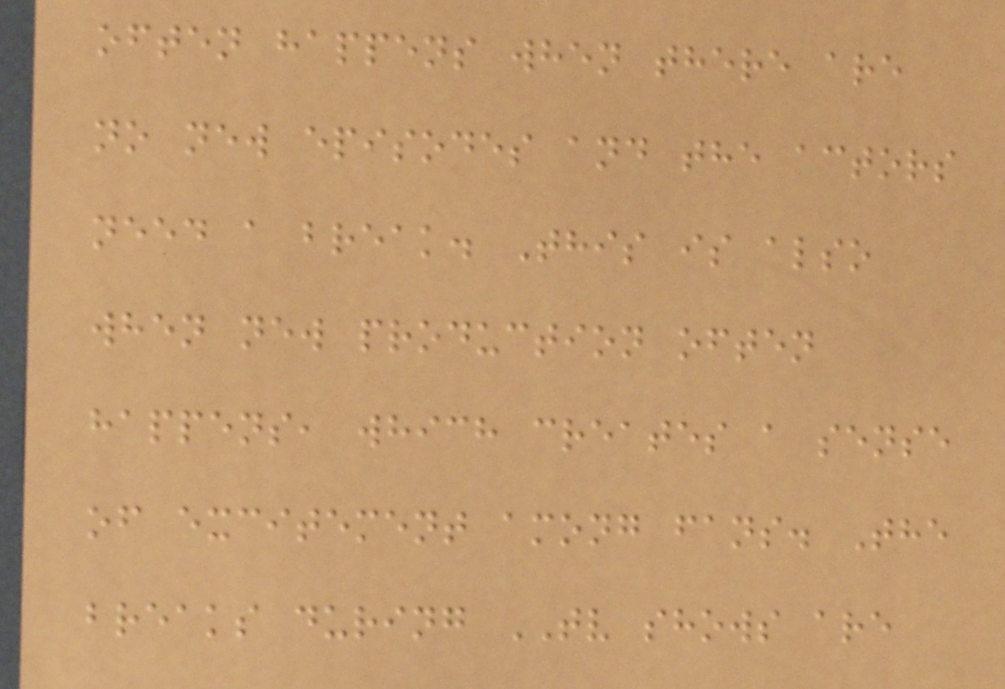often happens when there are
no new episodes and the actors
need a break. This is also
when new production often
happens, which creates a sense
of excitement among fans. The
breaks during TV shows are
